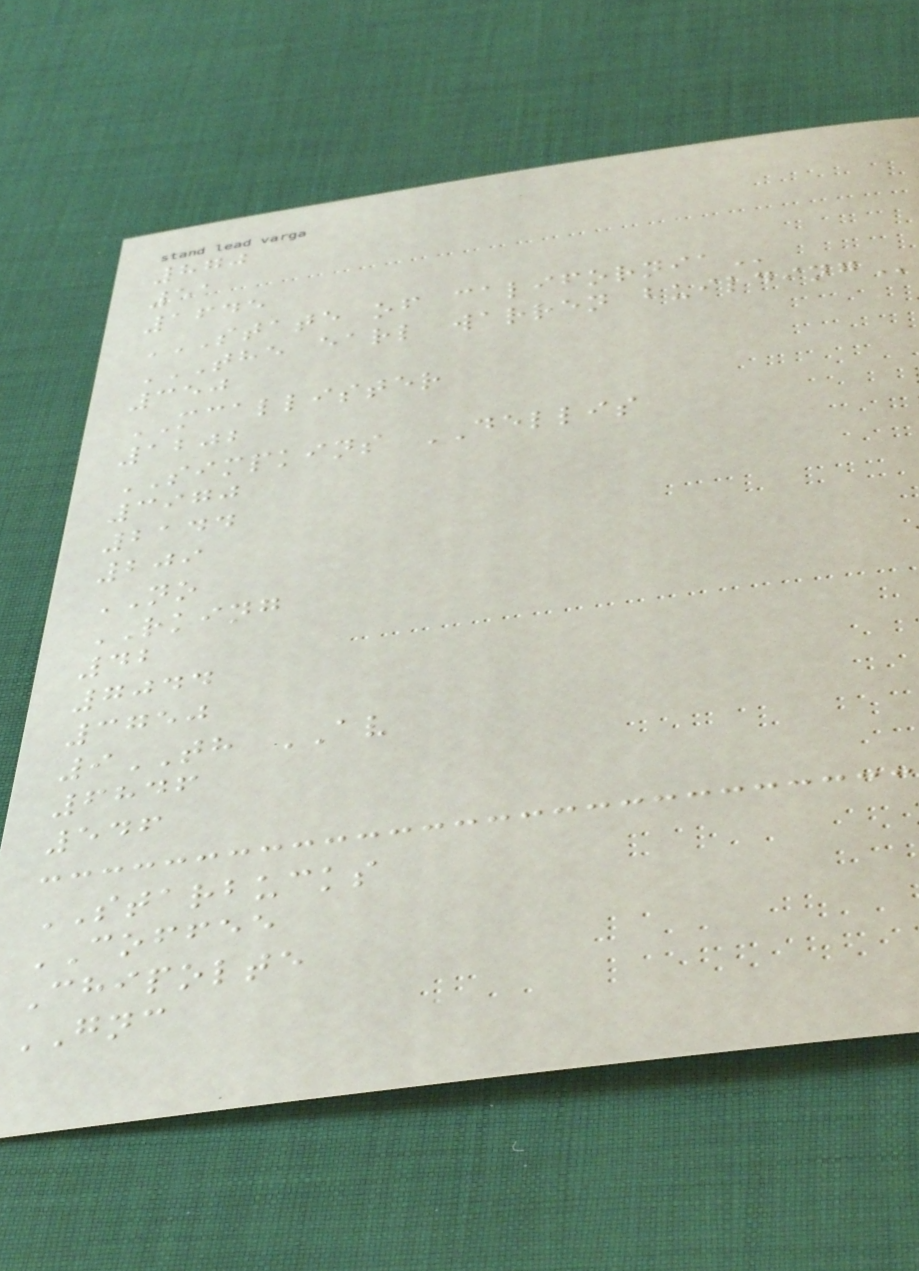870
51
1645
STATE OF CALIFORNIA
THE EARL WARREN BUILDING
350
MCALLISTER
1202
SIMPKINS DELLIS
3970
2144
209
NO
RKING
42
7044
3750
9TH AV
6846
546
STARBUCKS
COFFEE
Chipolte
GNC
